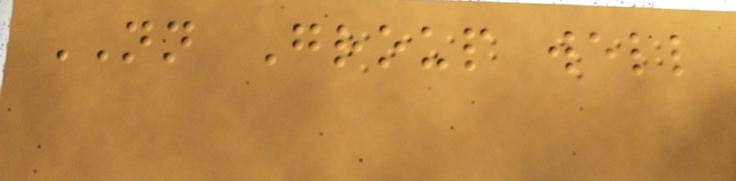NN Group well
